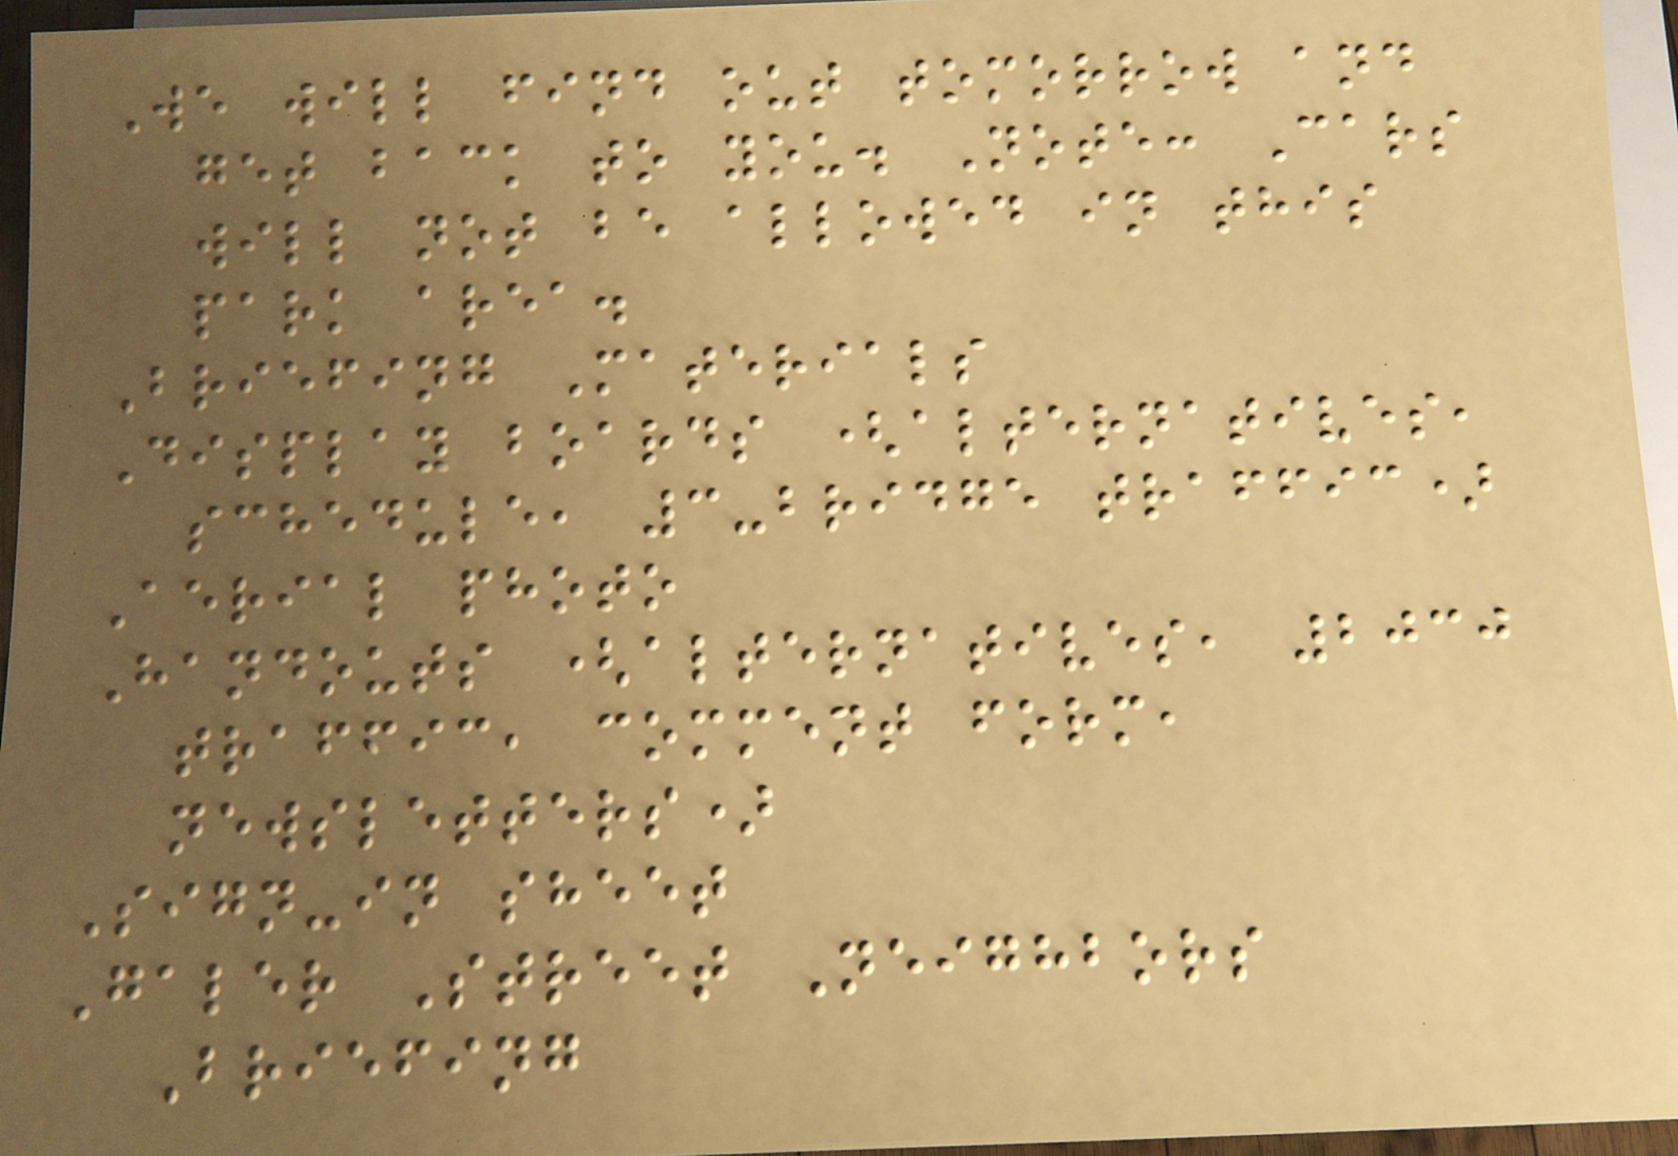We will find out tomorrow and
get back to you. Note: Cars
will not be allowed in this
park area.
Briefing Materials
Display boards (alternatives,
schedule, 3-bridge traffic)
Aerial photo
Handouts (alternatives, 2030
traffic, comment form,
newsletters)
Sign-in sheet
Galer Street Neighbors
Briefing
